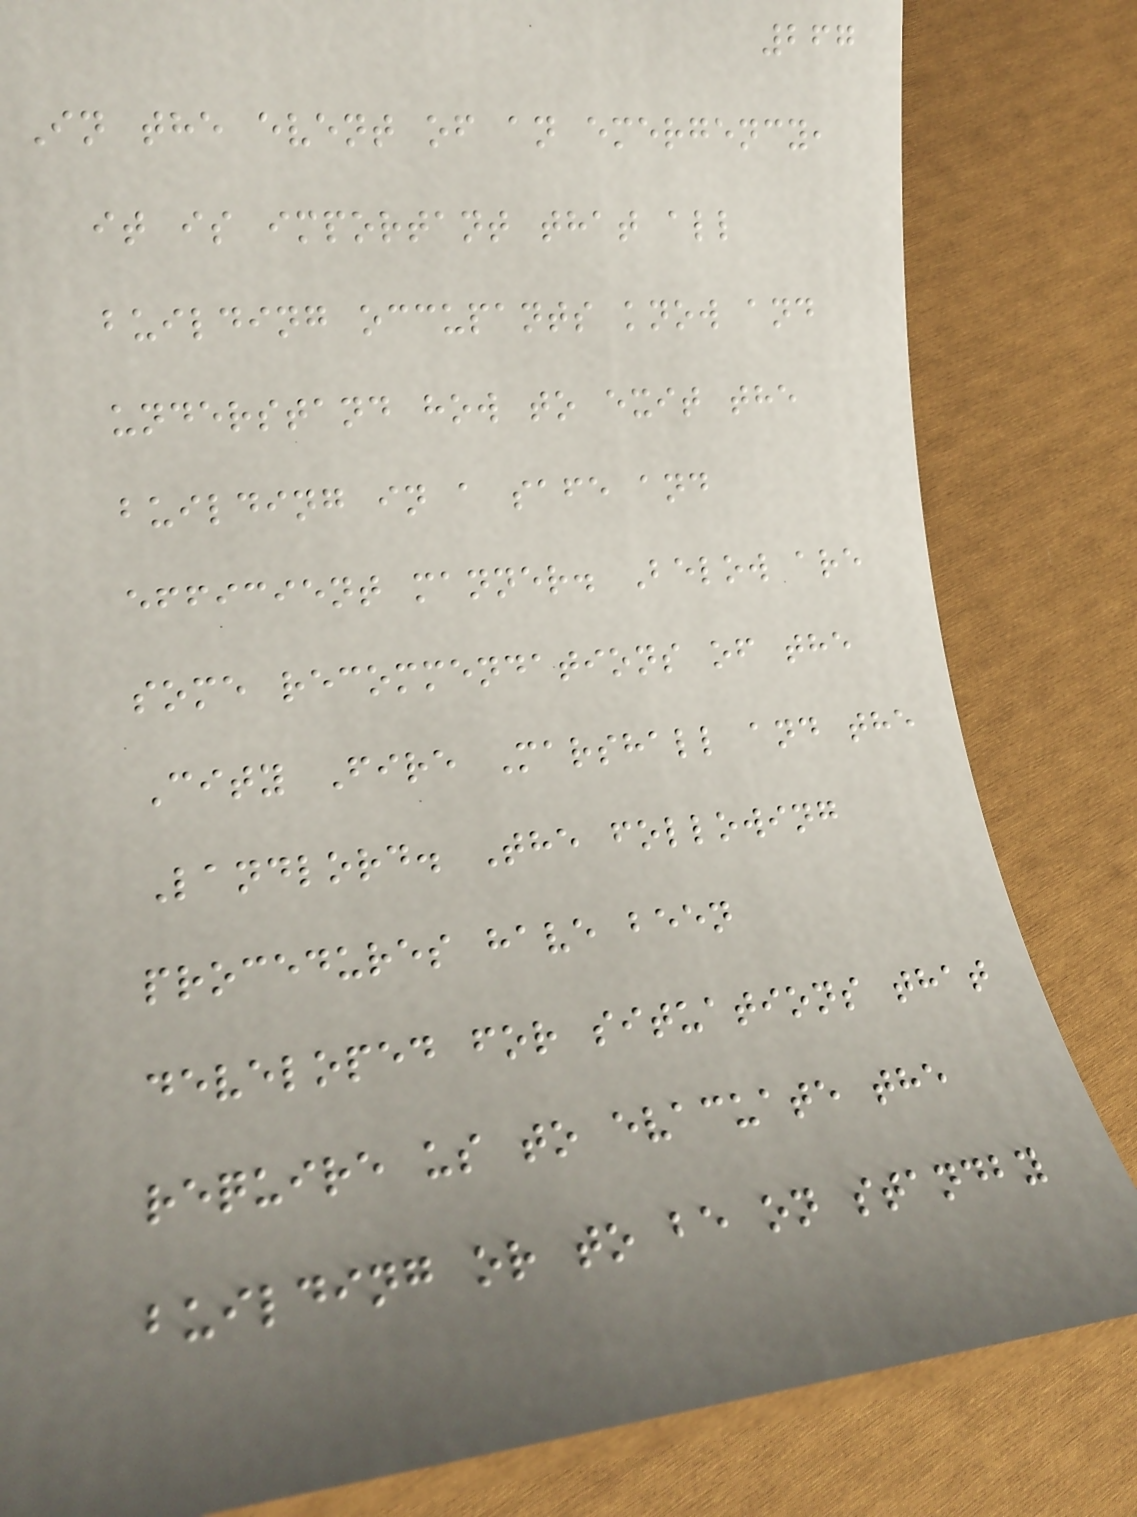267
In the event of an emergency,
it is important that all
building occupants know and
understand how to exit the
building in a safe and
efficient manner. Below are
some recommendations of the
City Fire Marshall and the
Landlord. The following
procedures have been
developed for situations that
require us to evacuate the
building or to be on standby
